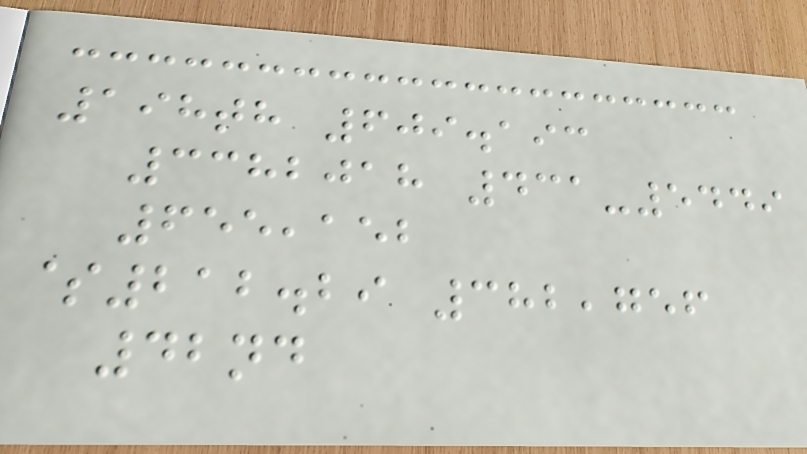198th 609.193
3382018 431-5449
655,152
$212.29 382,756
42nd
